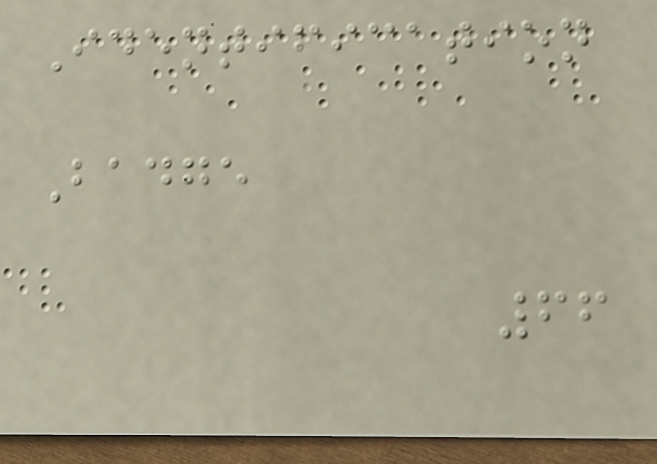Identification
Badge
66
